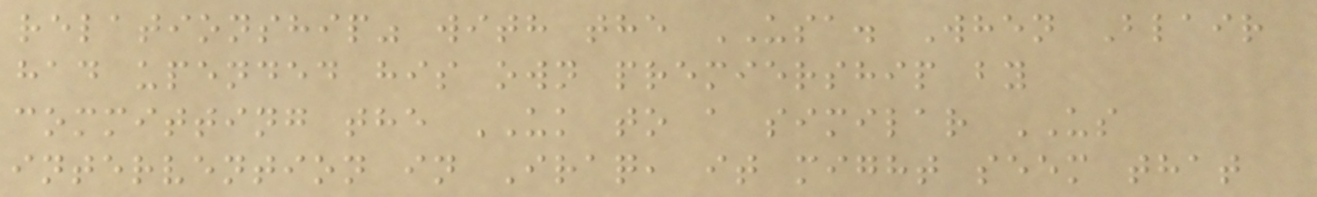relationship" with the USA. When Blair
had upended his own premiership by
committing the UK to a similar US
intervention in Iraq, it might seem that
